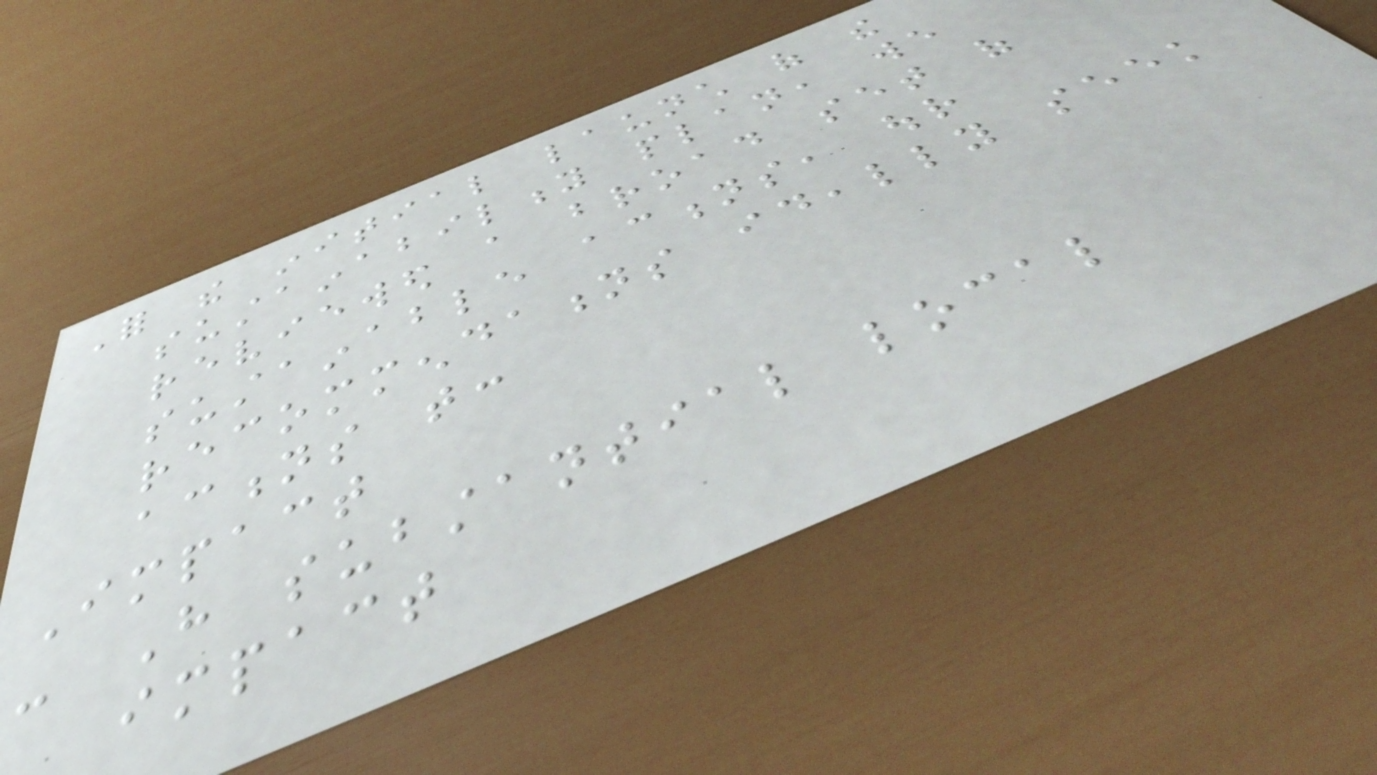For the initial launch of the
sustainability plan, we
reviewed a broad set of
sustainable actions, our
recommendations ideally seek
actions that:
Impact
- Have substantial local
impact
